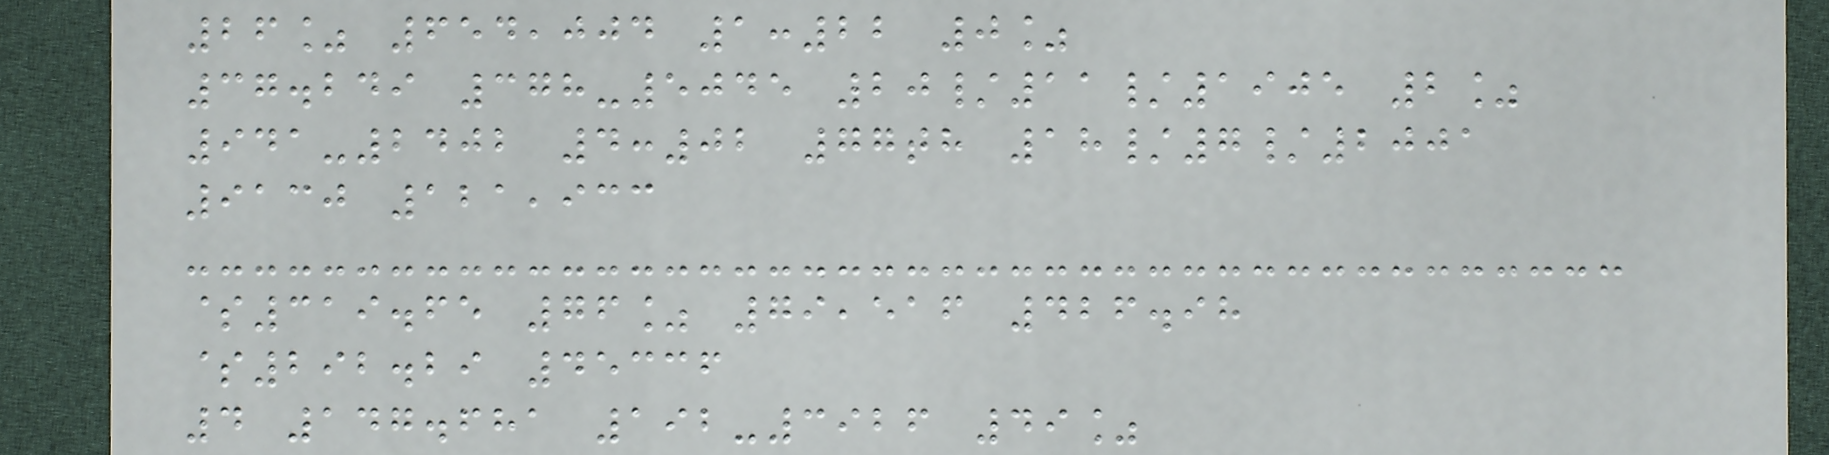26% 654,004 1:22 0%
37.249 378-5045 20/11/1905 2%
941-2402 4:02 77th 18/7/2001
9130 121,933
$319.65 76% 79,516 426.98
$292.29 45336
4 147.681 192-3926 49%
